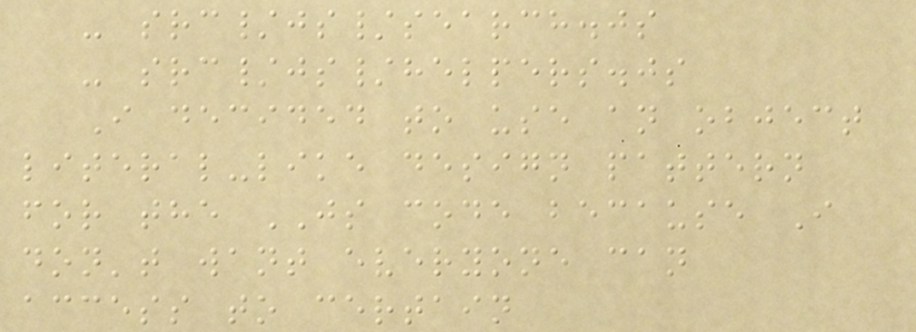- src/js/search.js
- src/js/helpers.js
I decided to use an object
literal-like design pattern
for the JS code because I
don't want everyone can
access to certain
